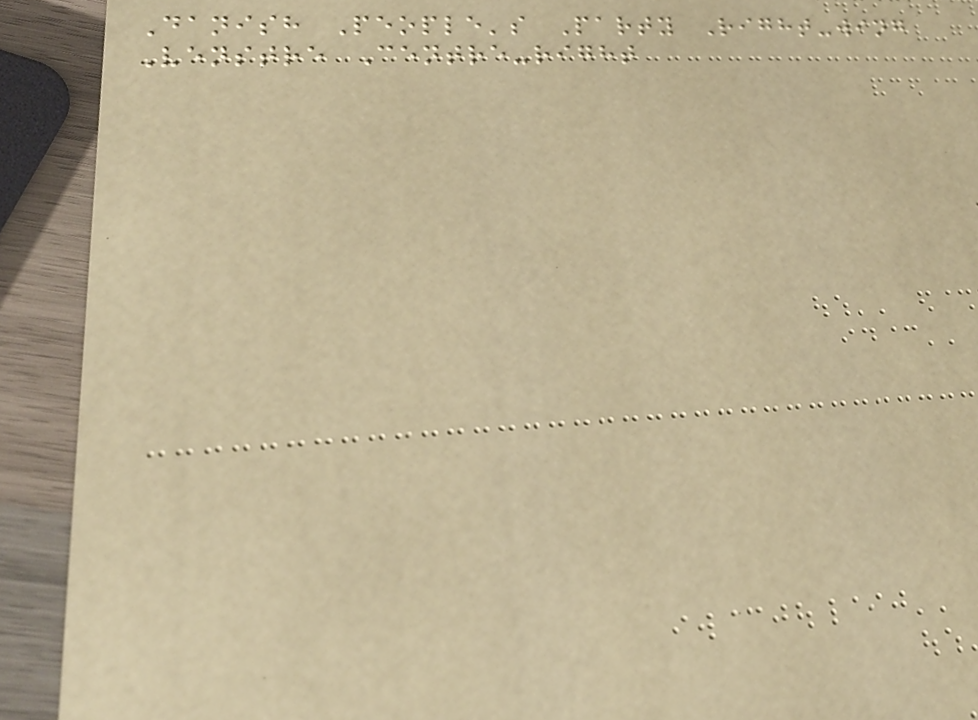Danish People's Party Right-wing
Venstre Centre-right
